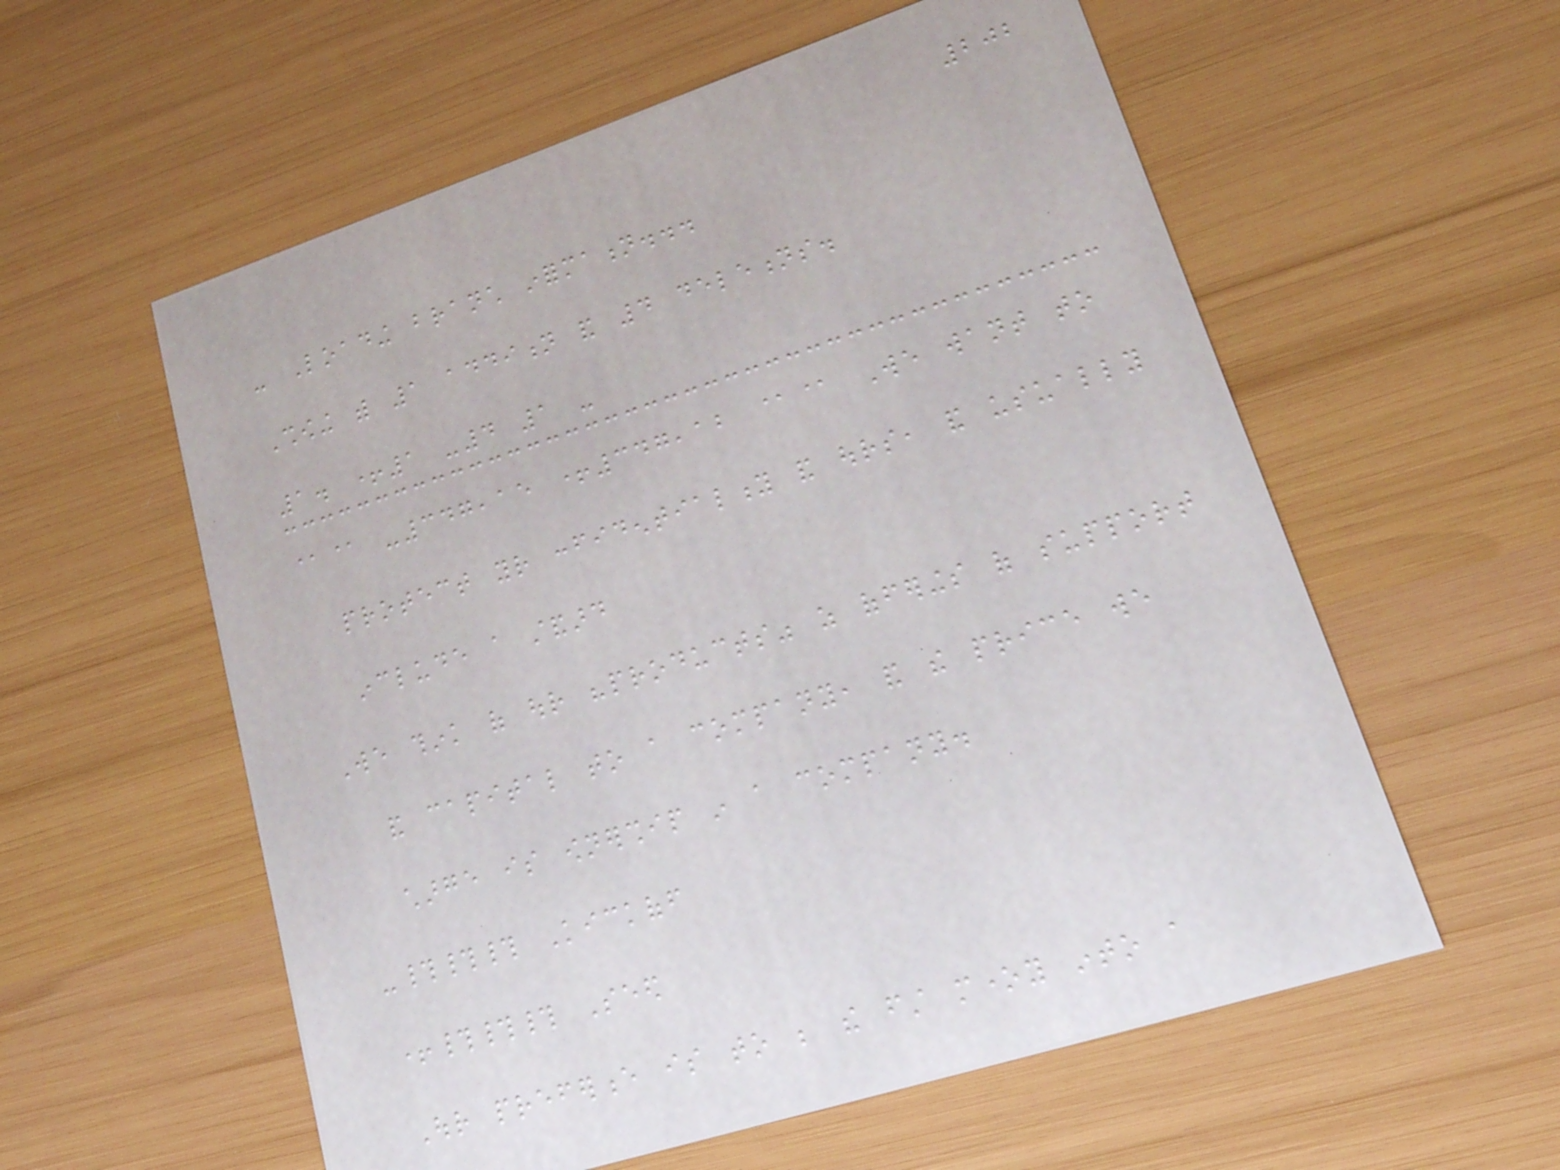202
- Loading branch information...
Showing with 1 addition and 4 deletions.
1. +1 -4 1 -
@@ -347,15 +347,12 @@ We want to
protect your confidentiality and ours, and usually
include a standard
We think of our "products" as offerings of support
and capital to a company, and the price we
charge is ownership in a company.
-### Kickoff
+### Seed
Our preference is to be the first money into a
